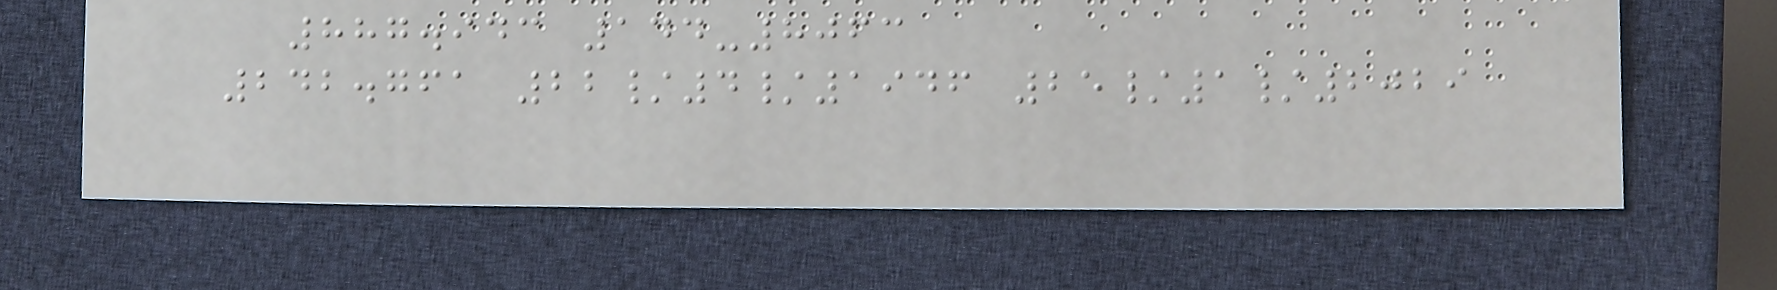887.943 144-8063
242.761 22/4/1946 25/1/2029
